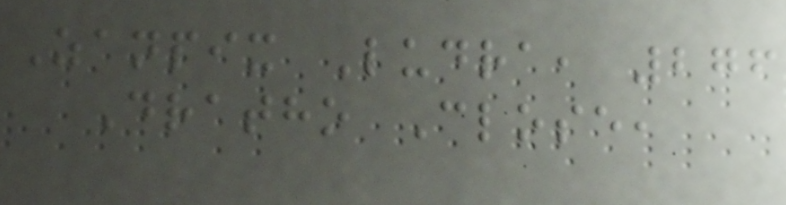Zanpix Ludra, 276
Dratho Close,
